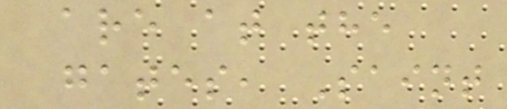are at the
gates, Saint
